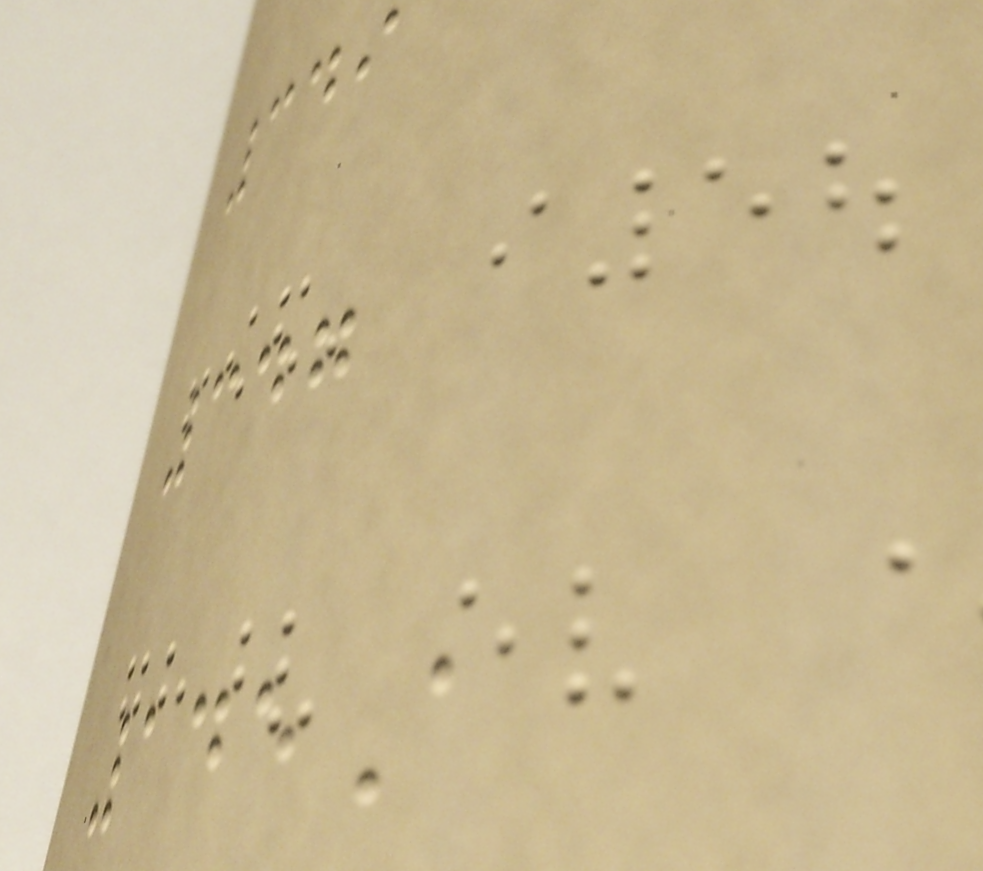349
347
145A
